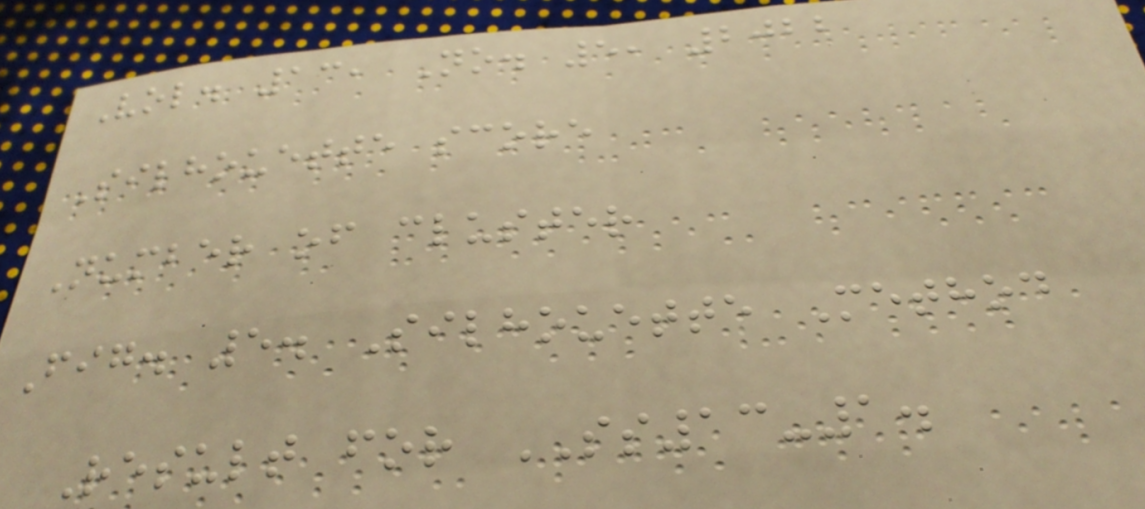Vol. 13, No. 5, 2022
Silhouette score
Number of cluster
Fig. 5. Silhouette Method
Result for SS13-1.
